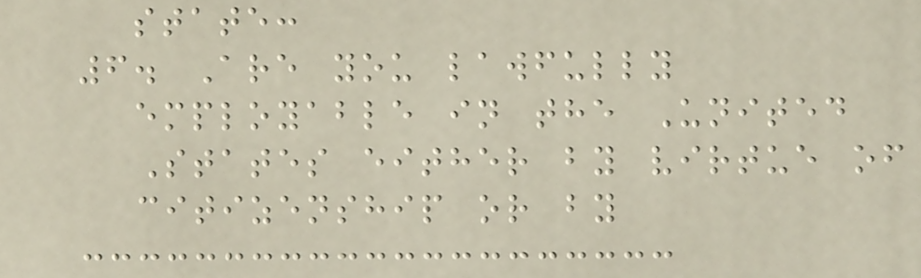state:
6. Are you lawfully
employable in the United
States either by virtue of
citizenship or by
